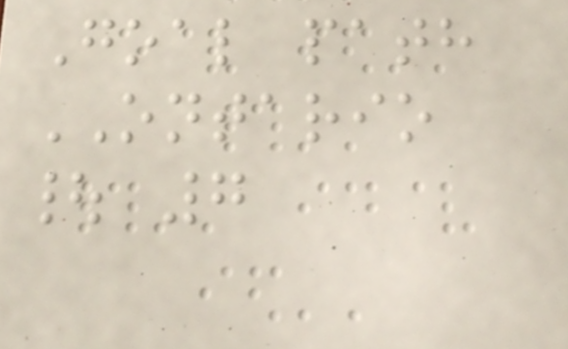Goal path
ONTARIO
| 7
